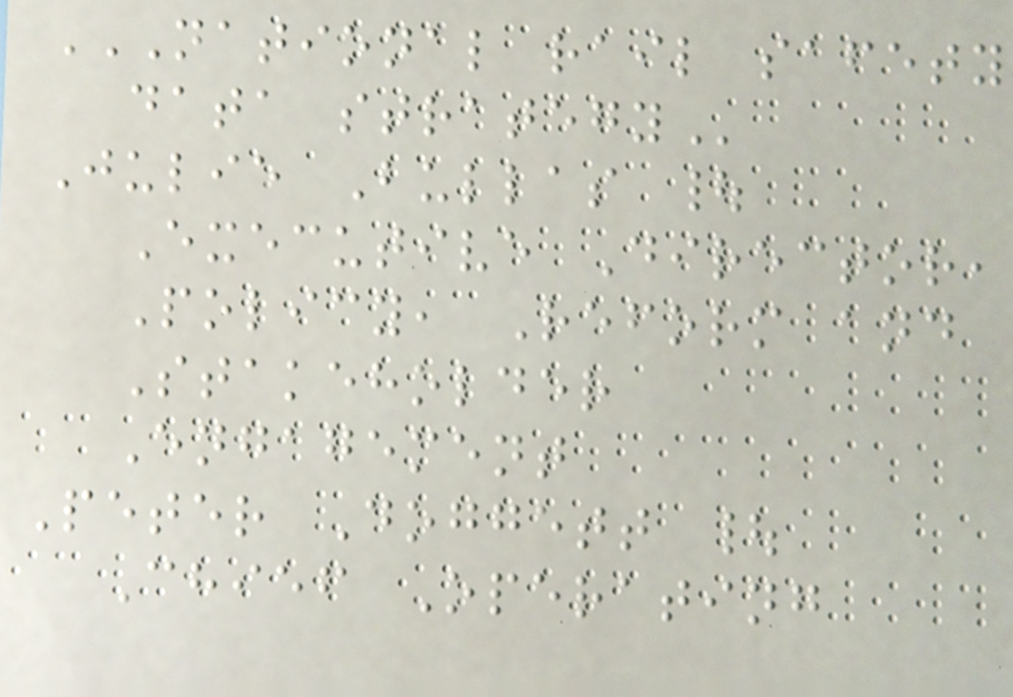NATIONAL RAIL SAFETY
DATA STRATEGY
Julie Bullas |
Executive Director,
Policy, Reform and
Stakeholder
Engagement
Peter Doggett |
Chief Operating
